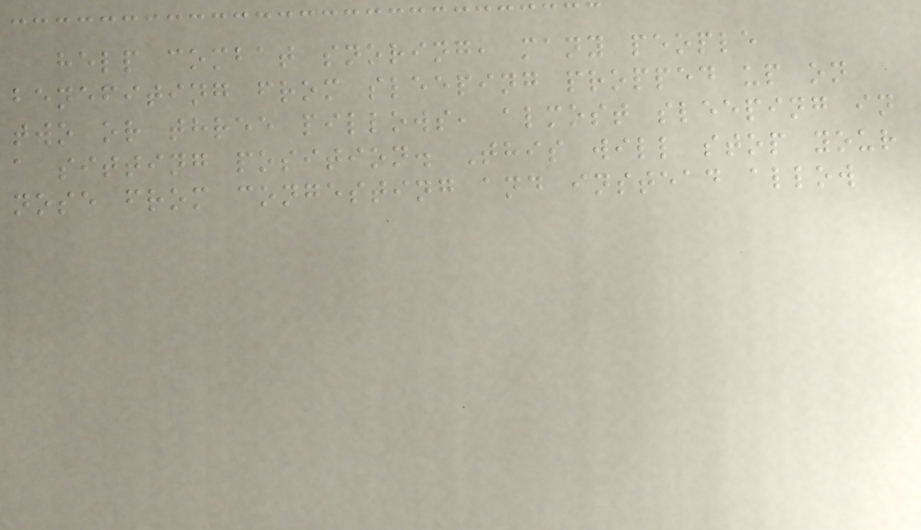help combat snoring, many people
benefiting from sleeping propped up on
two or three pillows, almost sleeping in
a sitting position. This will stop your
nose from congesting and instead allow
